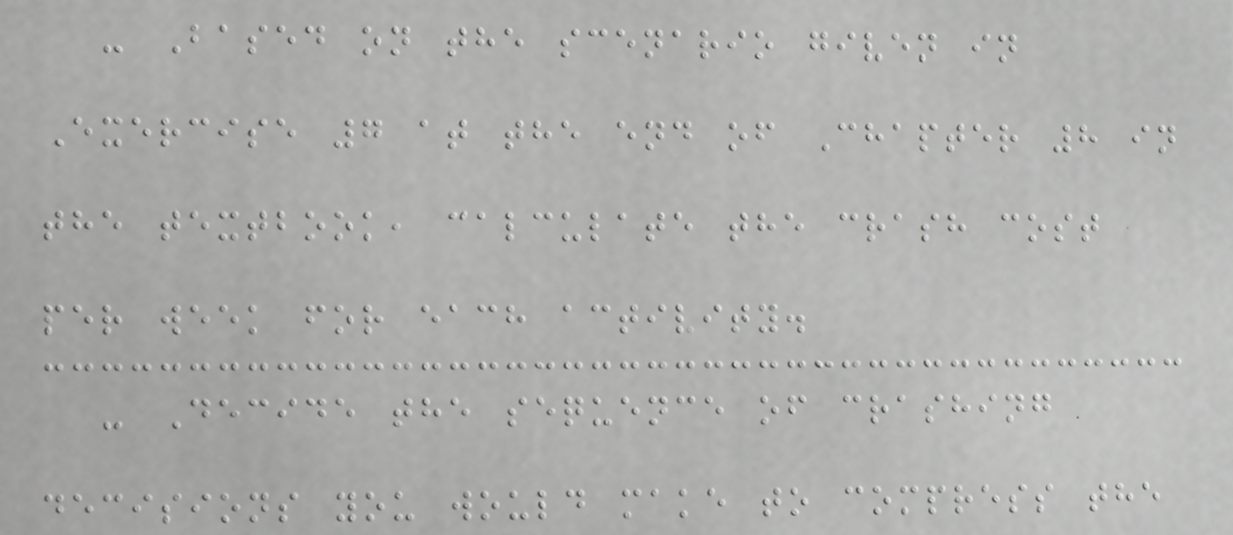- Based on the scenario given in
Exercise 7 at the end of Chapter 8 in
the textbook, calculate the crash cost
per week for each activity.
- Decide the sequence of crashing
decisions you would make to compress the
